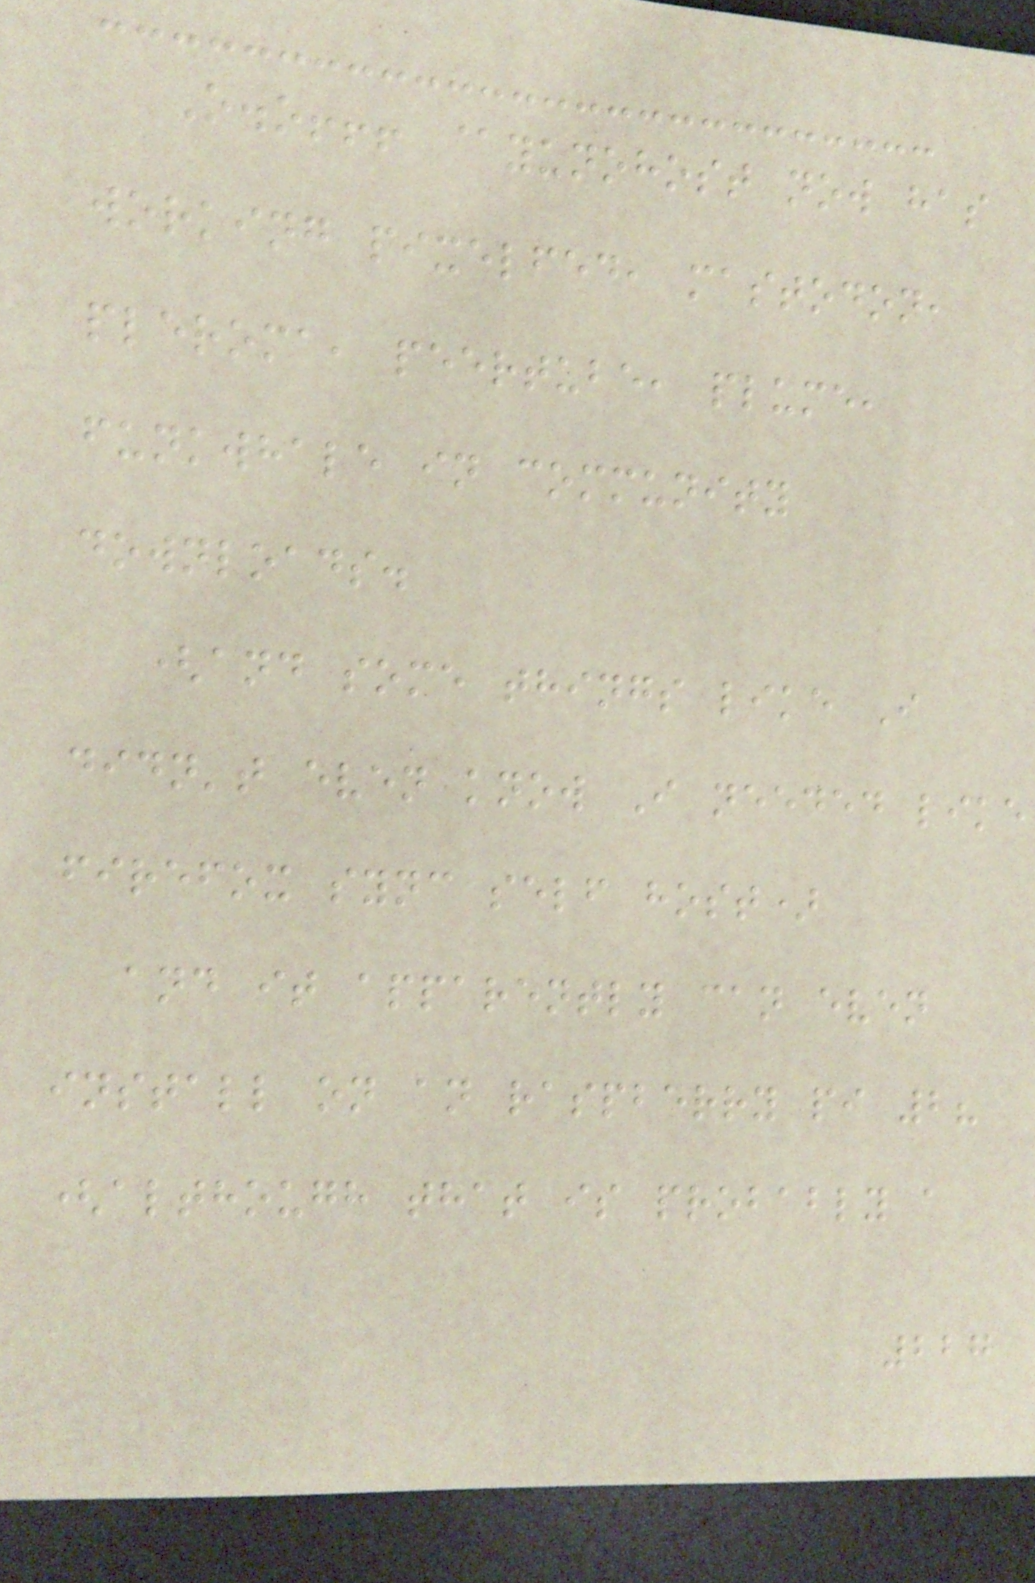O.o!!! @yunohost now has
working pixelfed, mastodon,
pleroma, peertube, plume,
funkwhale in community
downloads.
(and some things like I
didn't even know I needed like
firefox sync self host)
and it apparently can even
install on an raspberry pi 2?
(although that is probably a
227
